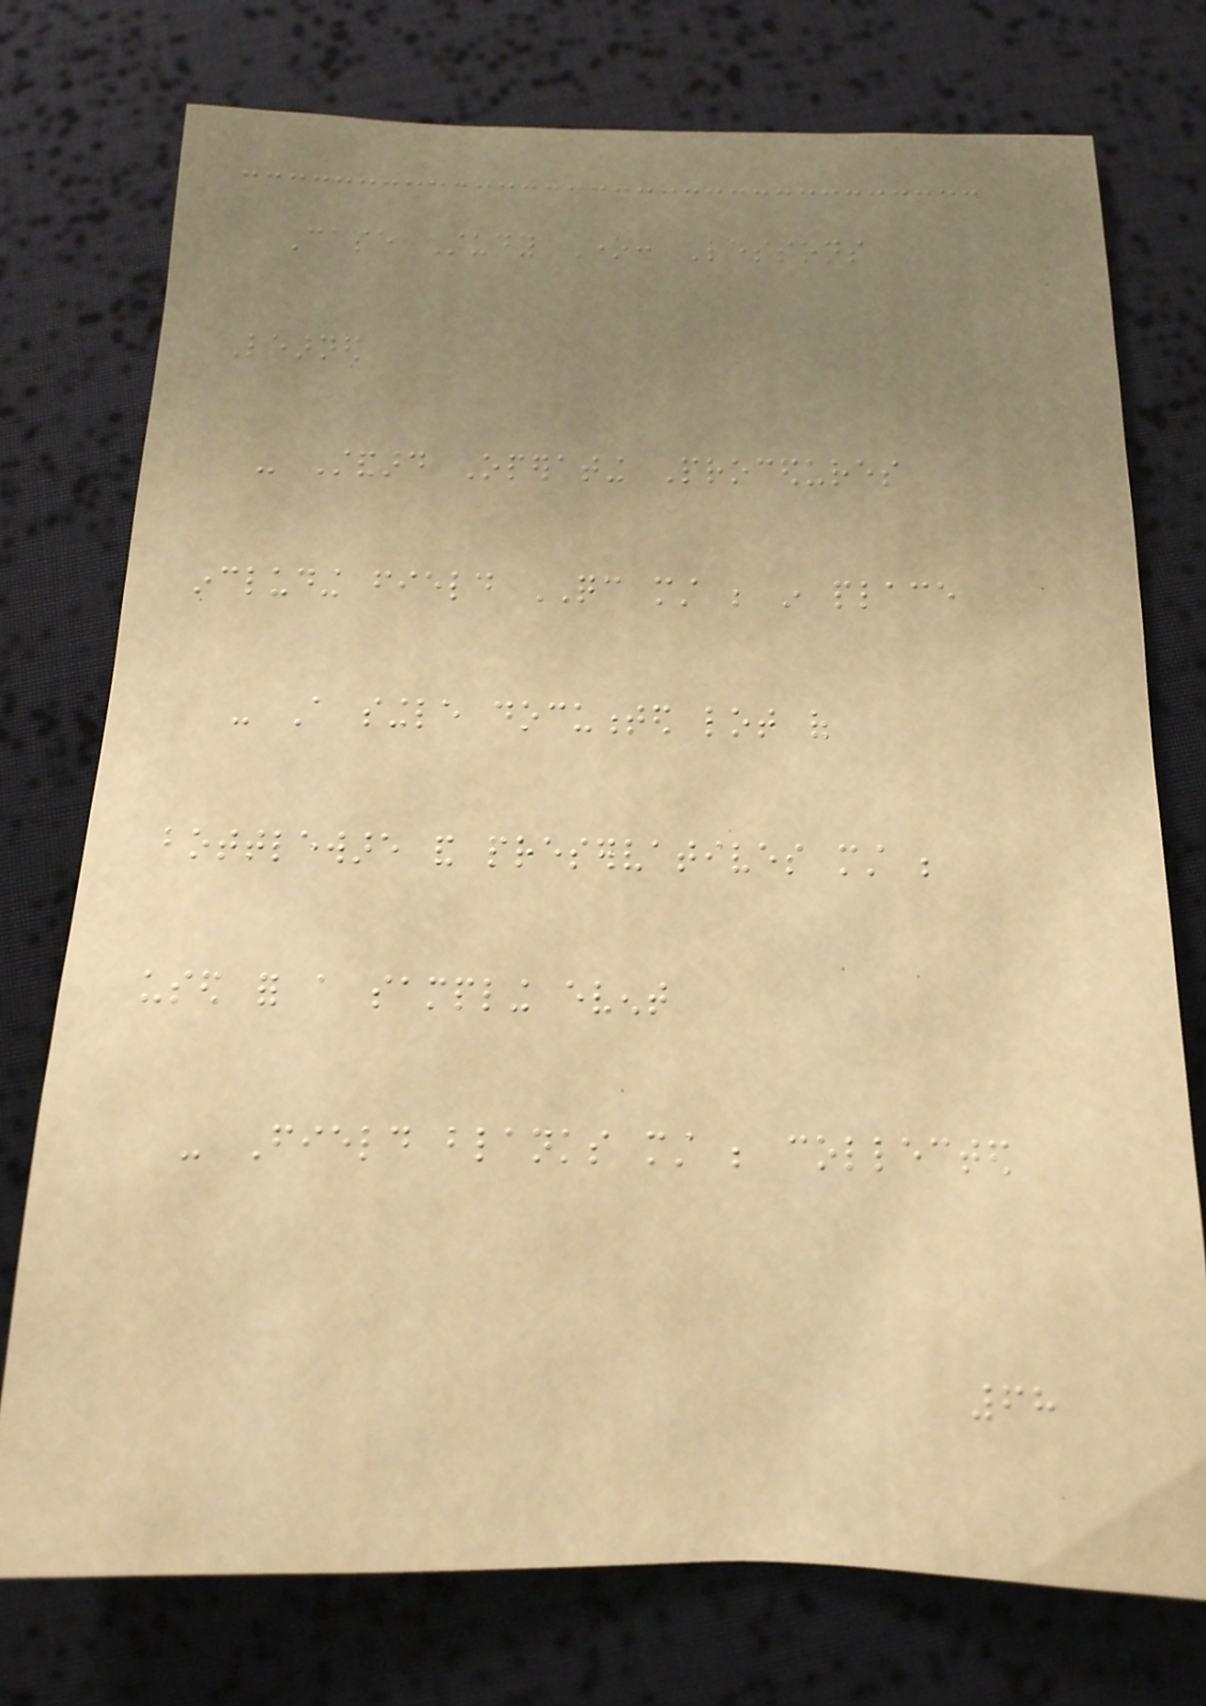Case Study One: Lessons
Learned
- Standard Operating Procedures
including field QC must be in place
- A single documented lot of
bottleware and preservatives must be
used for a sampling event
- Field blanks must be collected
68
